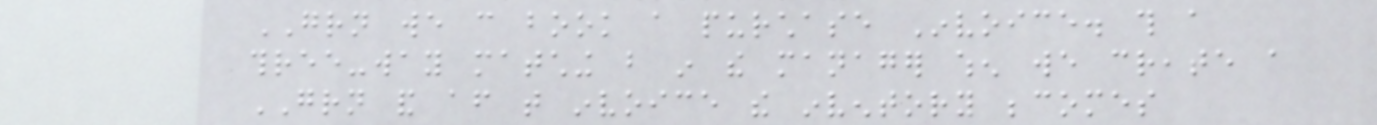GRN we can book a purchase Invoice. this a
three-way matching but in the manager when we create a
GRN and after that invoice the inventory becomes
